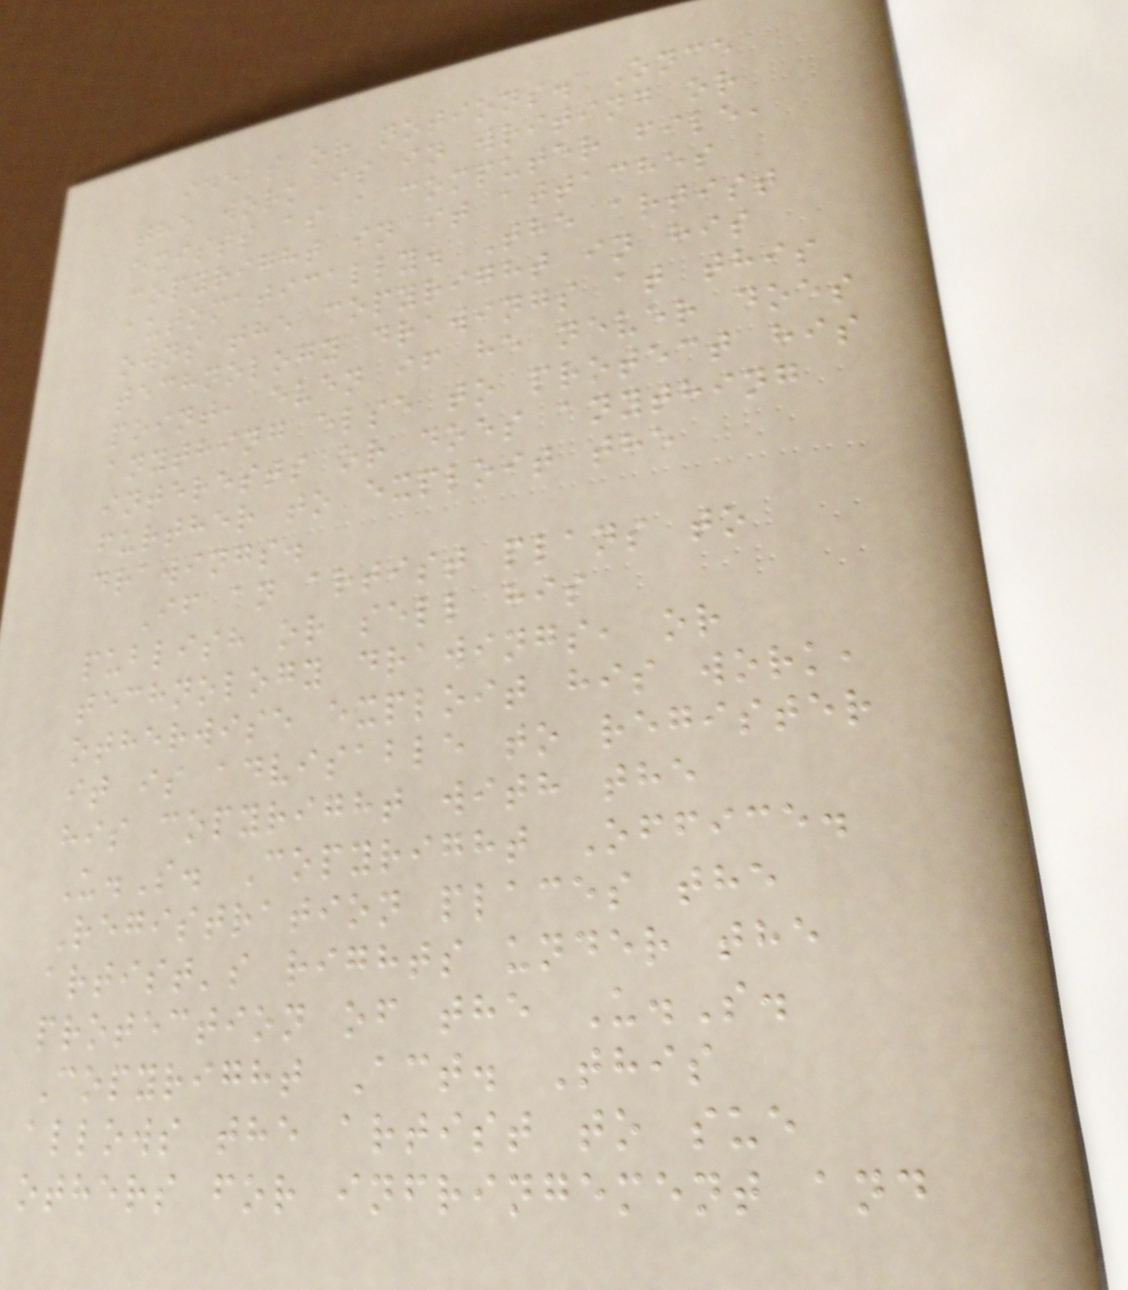ideas or notions. Once
the work is in writing or
exists as a computer file,
copyright in it attaches
automatically. The artist
owns the copyright in his
technology drawings at this
point, even if he never does
anything else to protect his
interests or does anything
further to exploit the
drawings.
If an artist plans to
publish or sell his
technology drawings, or
otherwise exploit his work,
it is advisable to register
his copyright with the
U.S. Copyright Office.
Registration places the
artist's rights under the
protection of the U.S.
Copyright Act. This
allows the artist to sue
others for infringement and
